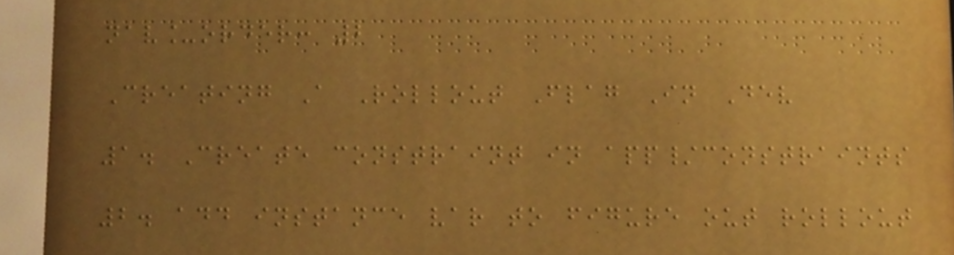nav_order: 2
Creating A Rollout Flag In Dev
1. Create constraint in app/constraints
2. add instance var to figure out rollout
